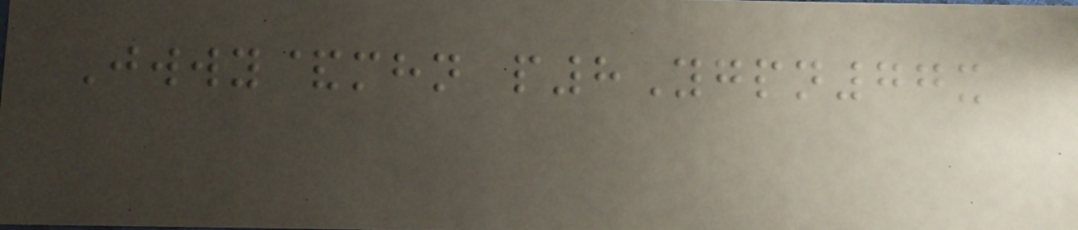Jwwy&mhn p8Ygpn77x
